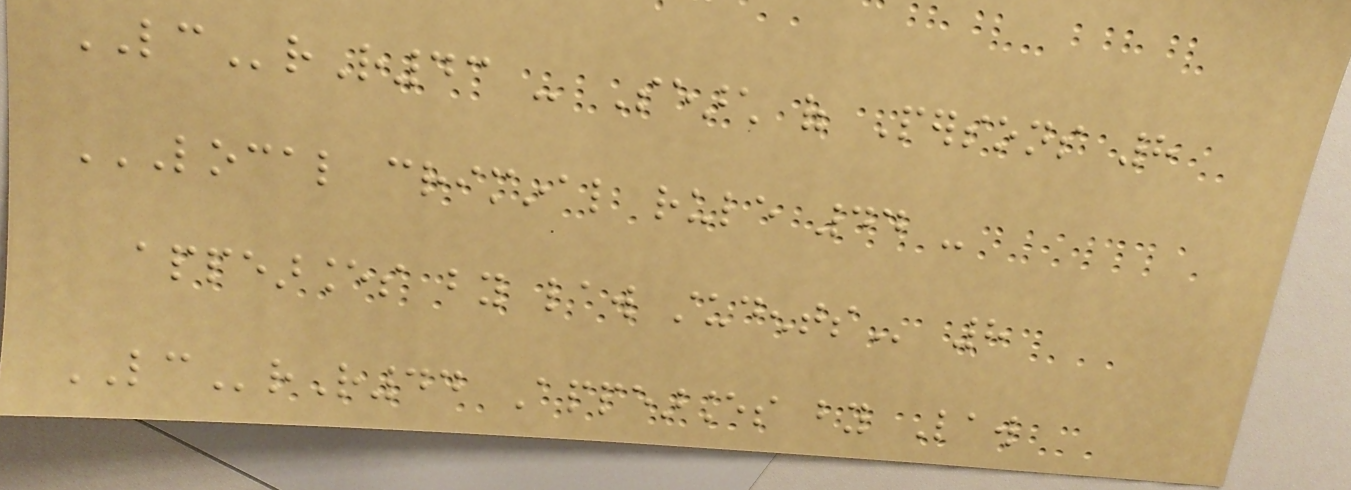LCrR43 - Search of Persons 8
LOCAL CRIMINAL RULE 44 -
APPEARANCES BY LAW STUDENTS 8
LCrR44 Appearances by Law
